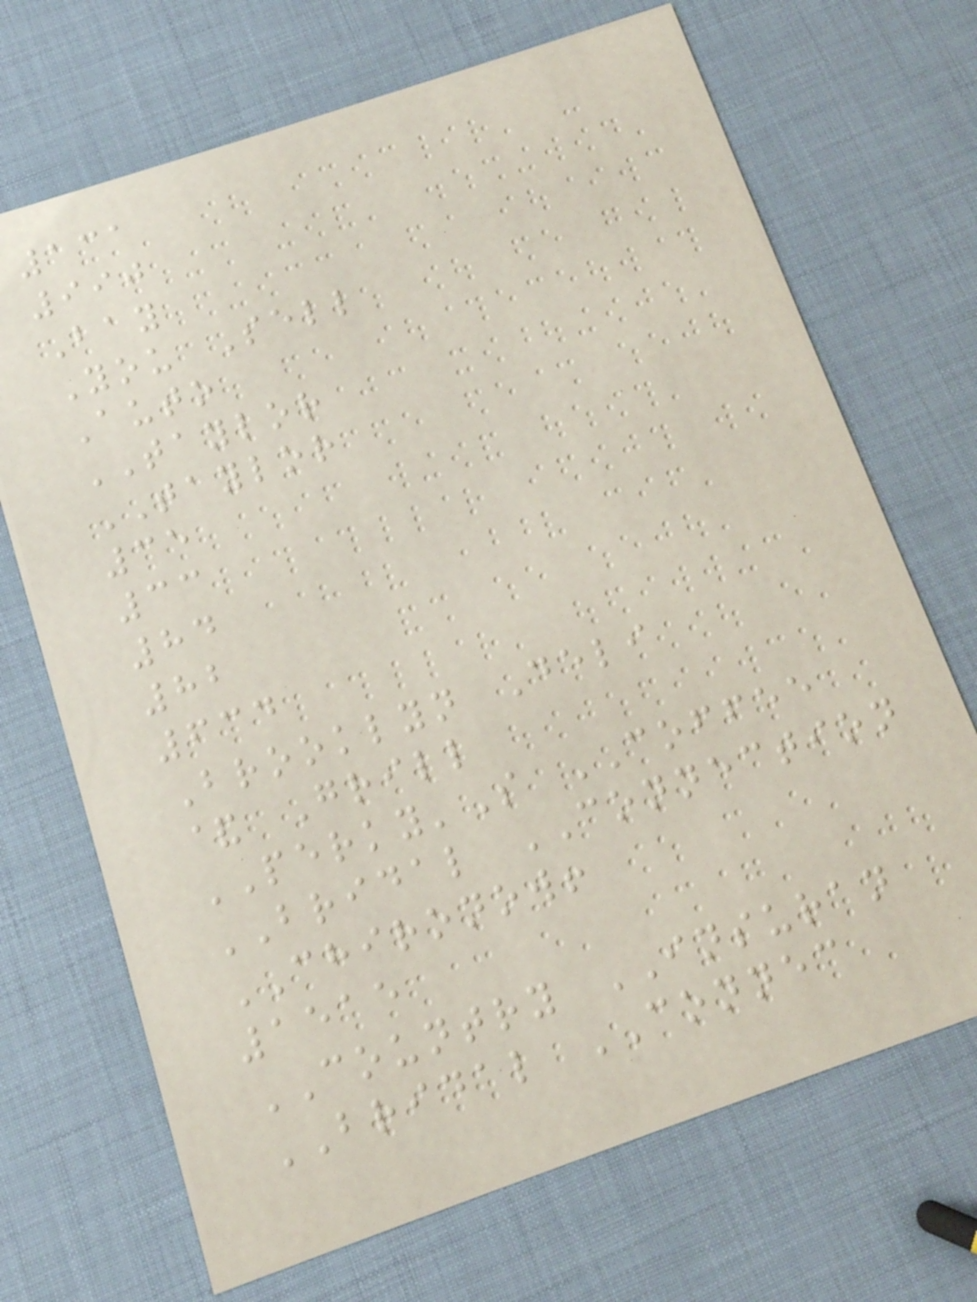131
990
Bay
You Sell
Auto
TAYLOR
TAYLOR
35
33
84
82
634
Brooklyn Deli
& Grill
PERKY'S COFFEE
BRIDAL CONNECTION
CHIRONOW!
1515
COUNTRY INSURAN
BRIDAL CONNEC
